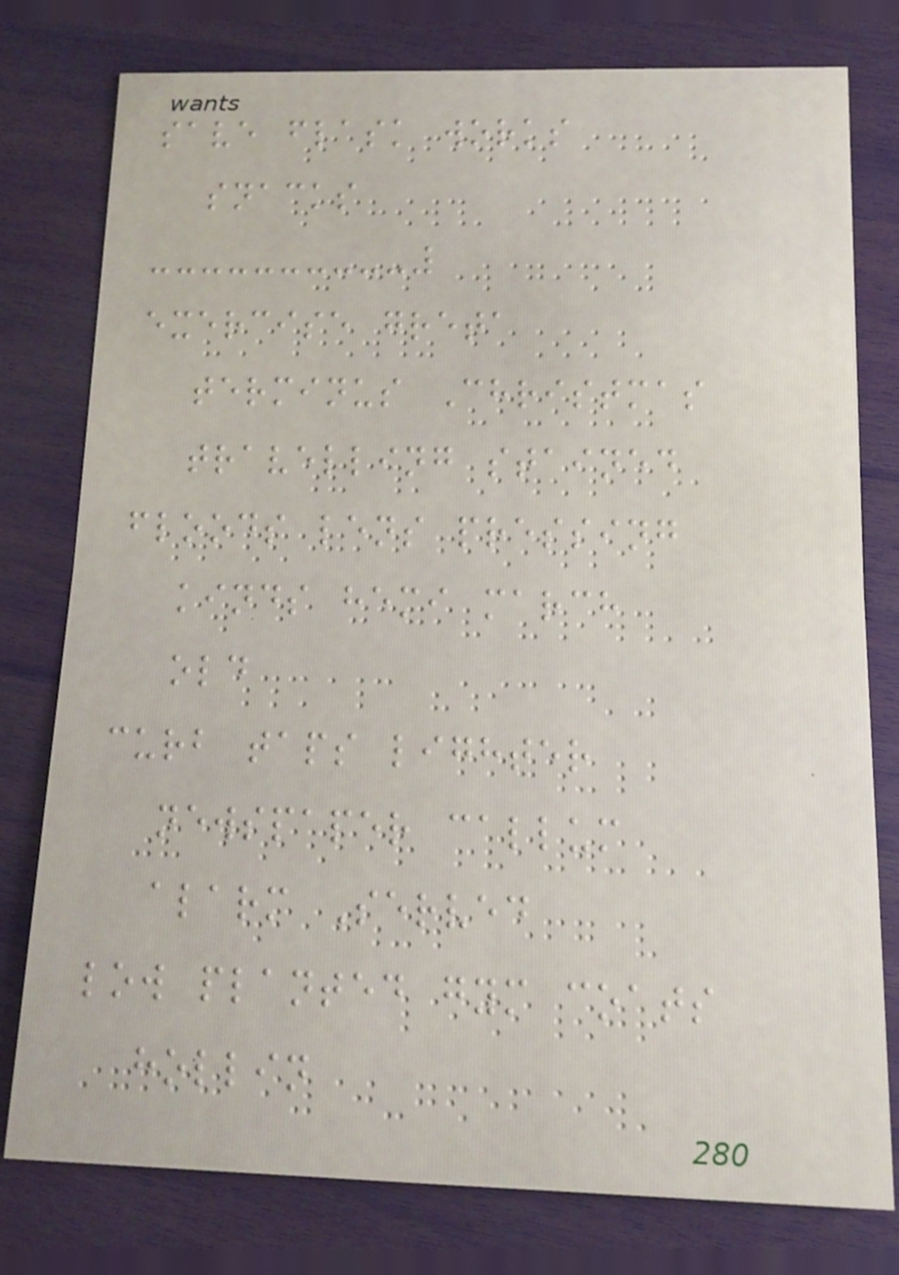save flask works
snacks
exercise greta
terminus Christmas
travelling stained
floods lens pressing
kinds hemi march
old
curb taps lighter
newspaper callum
alarm Served
low planted gym coats
hollin
